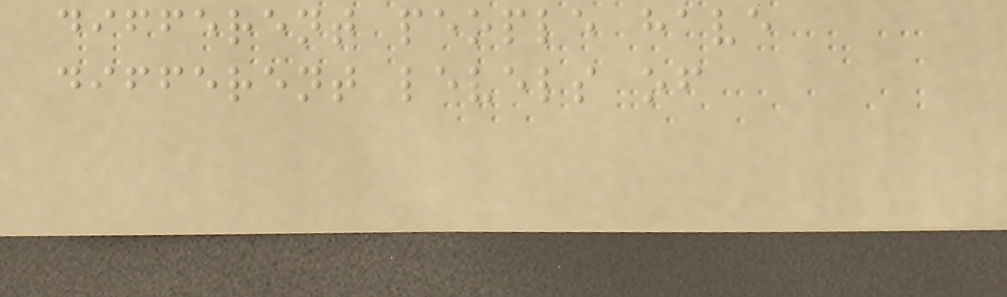different people have
different levels of
